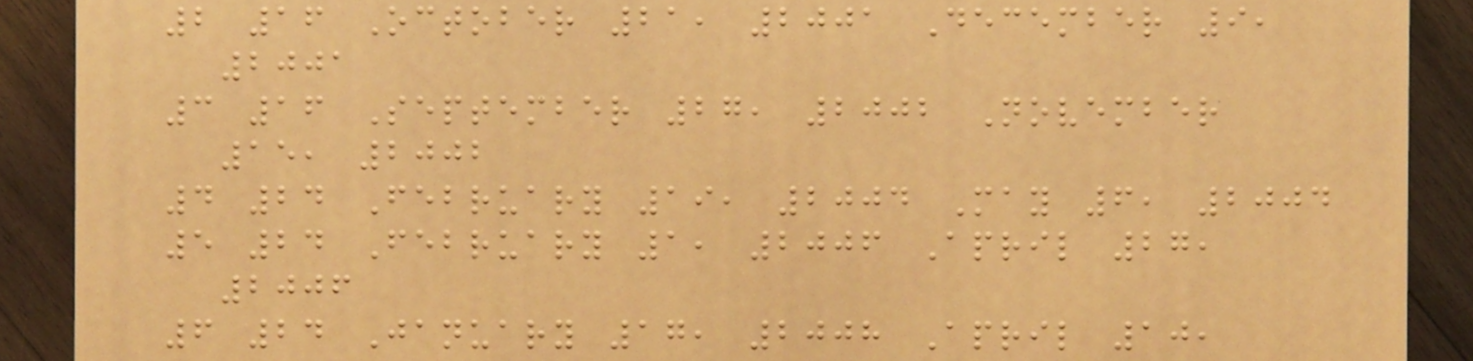2 16 October 21, 2001 December 9,
2001
3 16 September 27, 2002 November
15, 2002
4 24 February 19, 2004 May 6, 2004
5 24 February 1, 2006 April 27,
2006
6 24 January 17, 2008 April 10,
